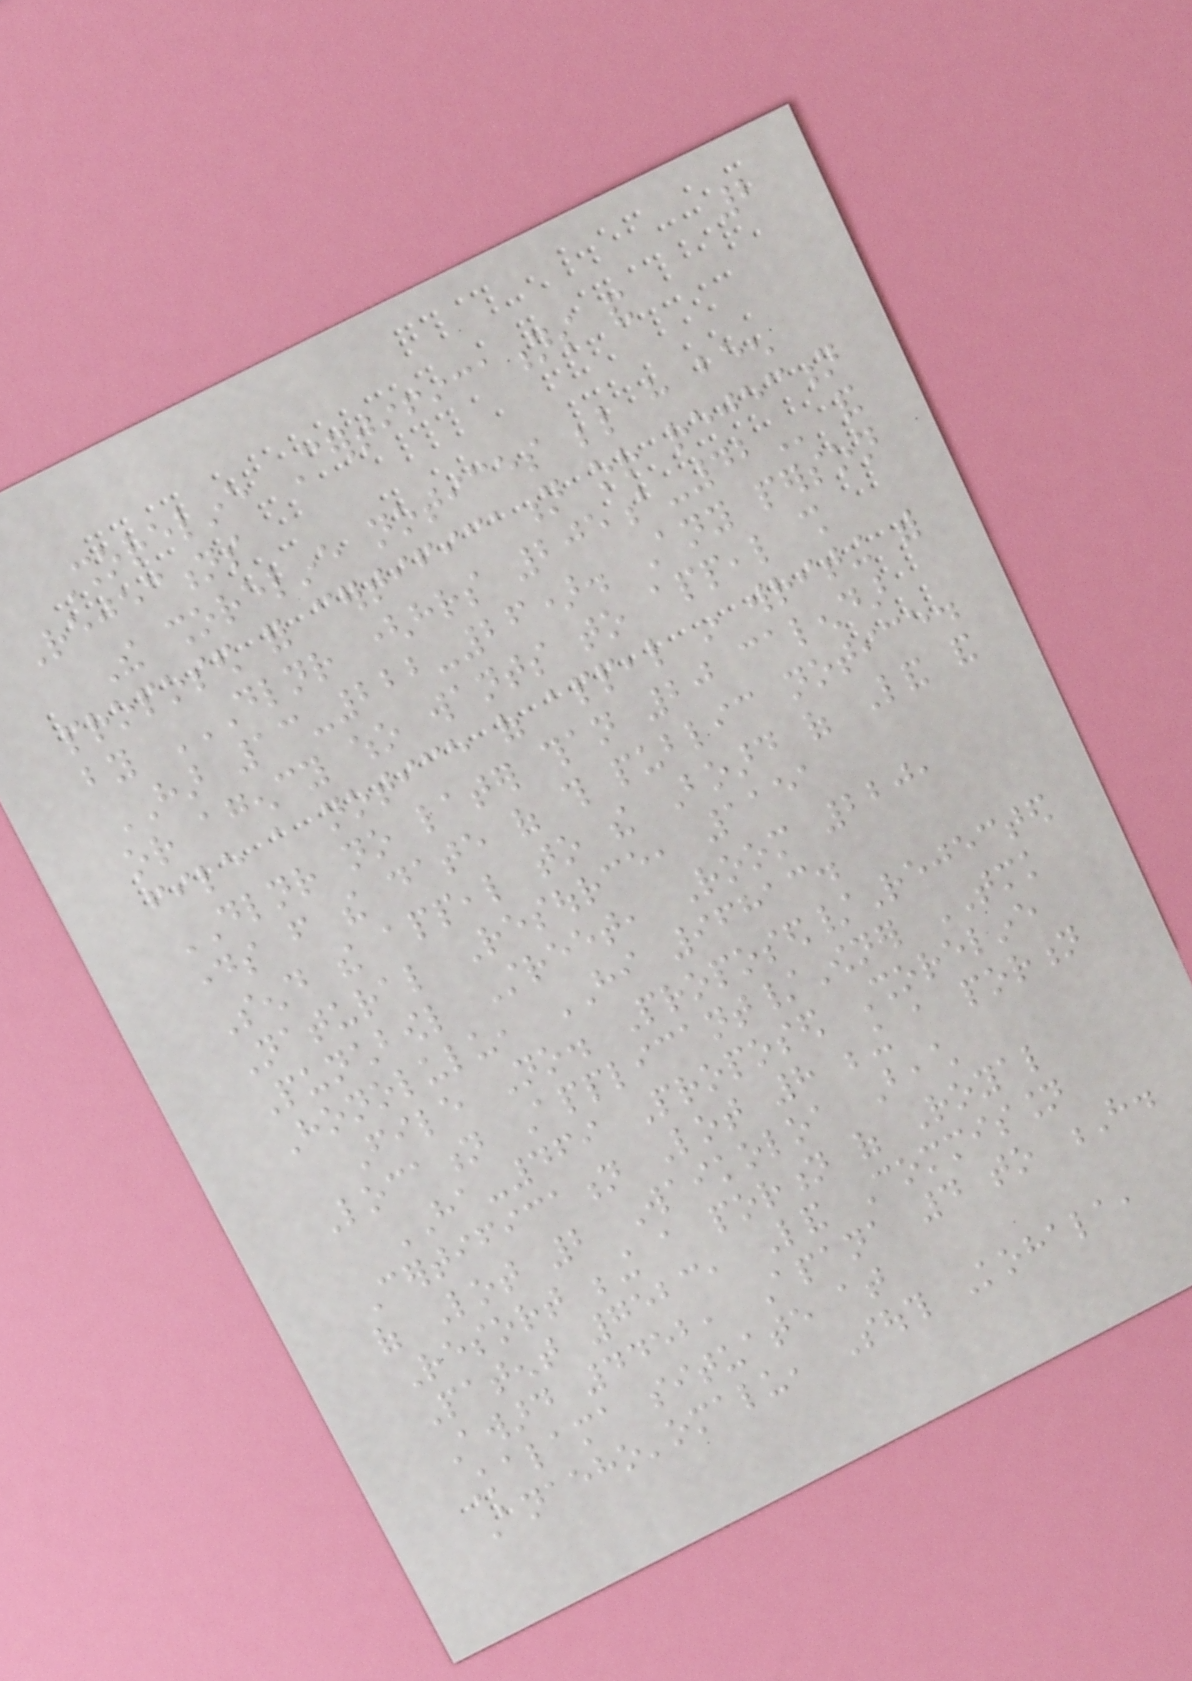2
Shoreline Certifications and
Rejections
The shoreline notices below have been
proposed for certification or rejection
by DLNR (HRS 205A-42 and
HAR 13-222-26). Any person
or agency who wants to appeal shall
file a notice of appeal in writing with
DLNR no later than 20 calendar
days from the date of this public notice.
Send the appeal to the Board of Land and
Natural Resource, 1151
Punchbowl Street, Room 220,
Honolulu, HI 96813.
File No. Proposed/Rejected
Location Applicant/Owner TMK
HA-469 Proposed Shoreline
Certification Lot 8 being a portion
of Lot 2 Waikoloa Beach
Resort being a portion of Royal
Patent 7523, Land Commission
Award 4452, Apana 4 to H.
Kalama situate at
Anaeho'omalu, South Kohala,
